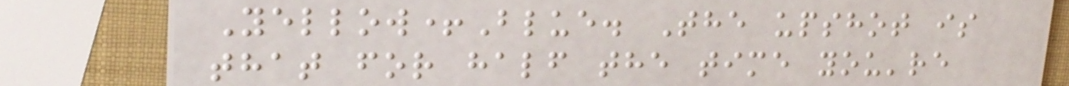Yellow+Blue. The upshot is
that for half the time you're
